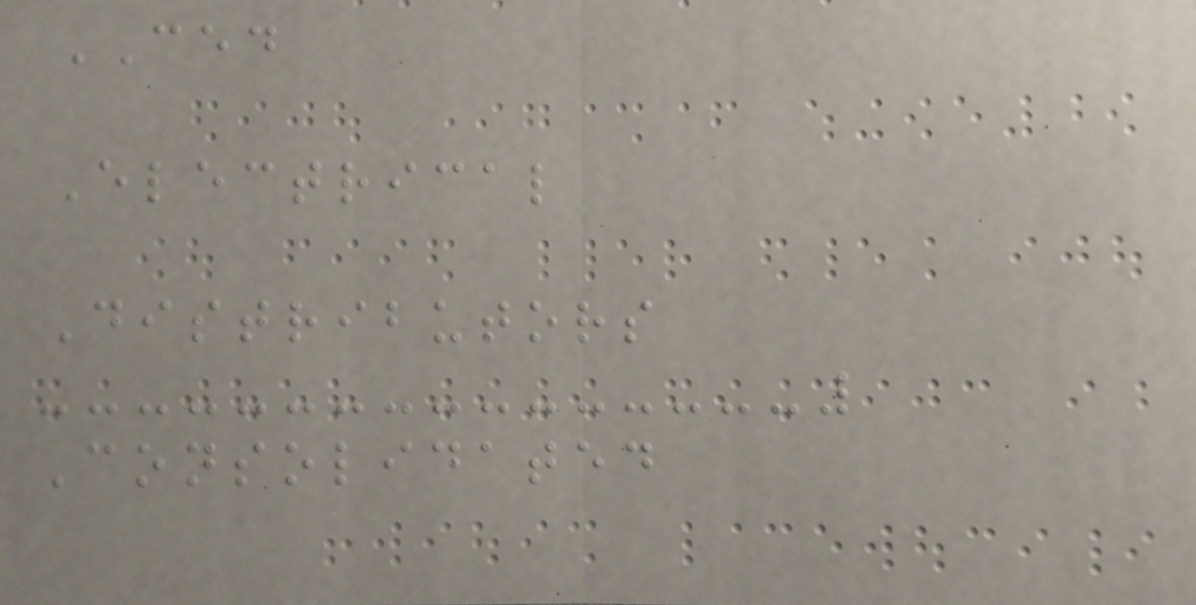CED
Electrical
Distributors
Consolidated
